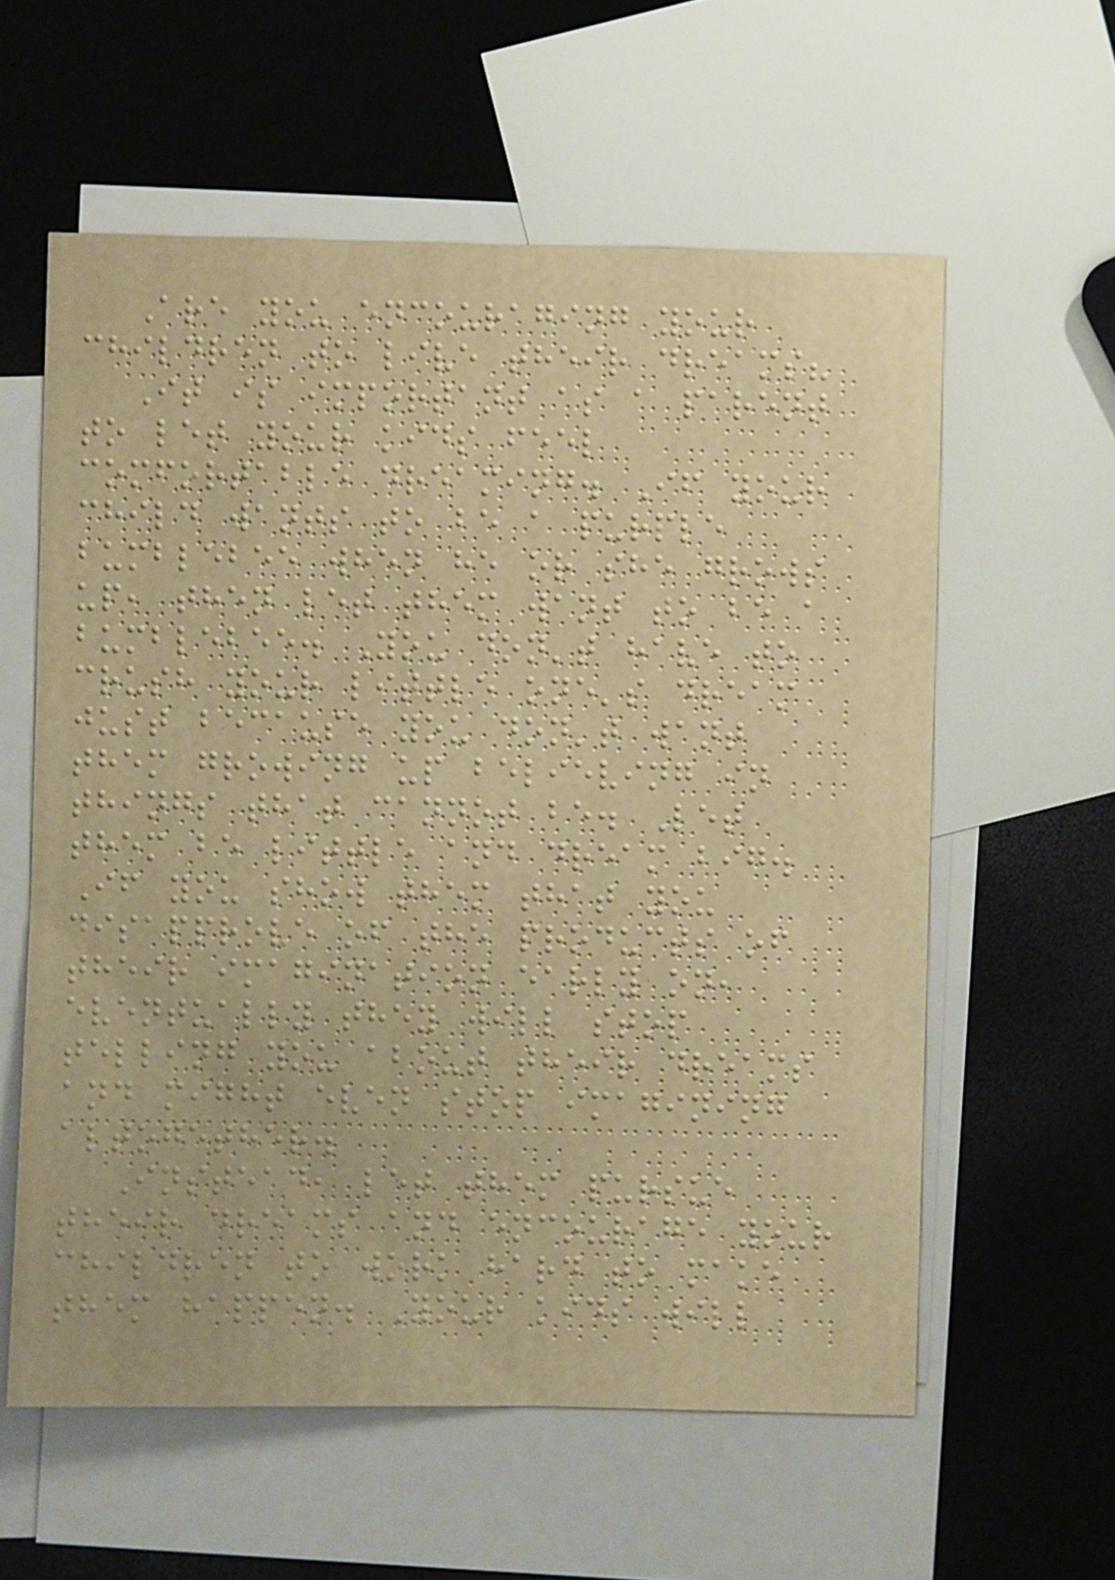Are you encouraging your
children to live their dreams?
It is important as a parent
to let your kids feel
comfortable dreaming. If your
child wants to be a purple
bumblebee when he or she grows
up, then let them want to be a
bumblebee. You don't have to
crush your little one's dream
just because you don't want
them growing up believing in
things that cannot be. Let
them be little and dream big.
If you show them that you
disapprove of the products of
their imagination early on,
eventually they will stop
telling you about their dreams
and might even stop imagining
altogether.
Instead, let them pursue
their dreams and encourage your
children to work hard to make
them happen. Your kids will
